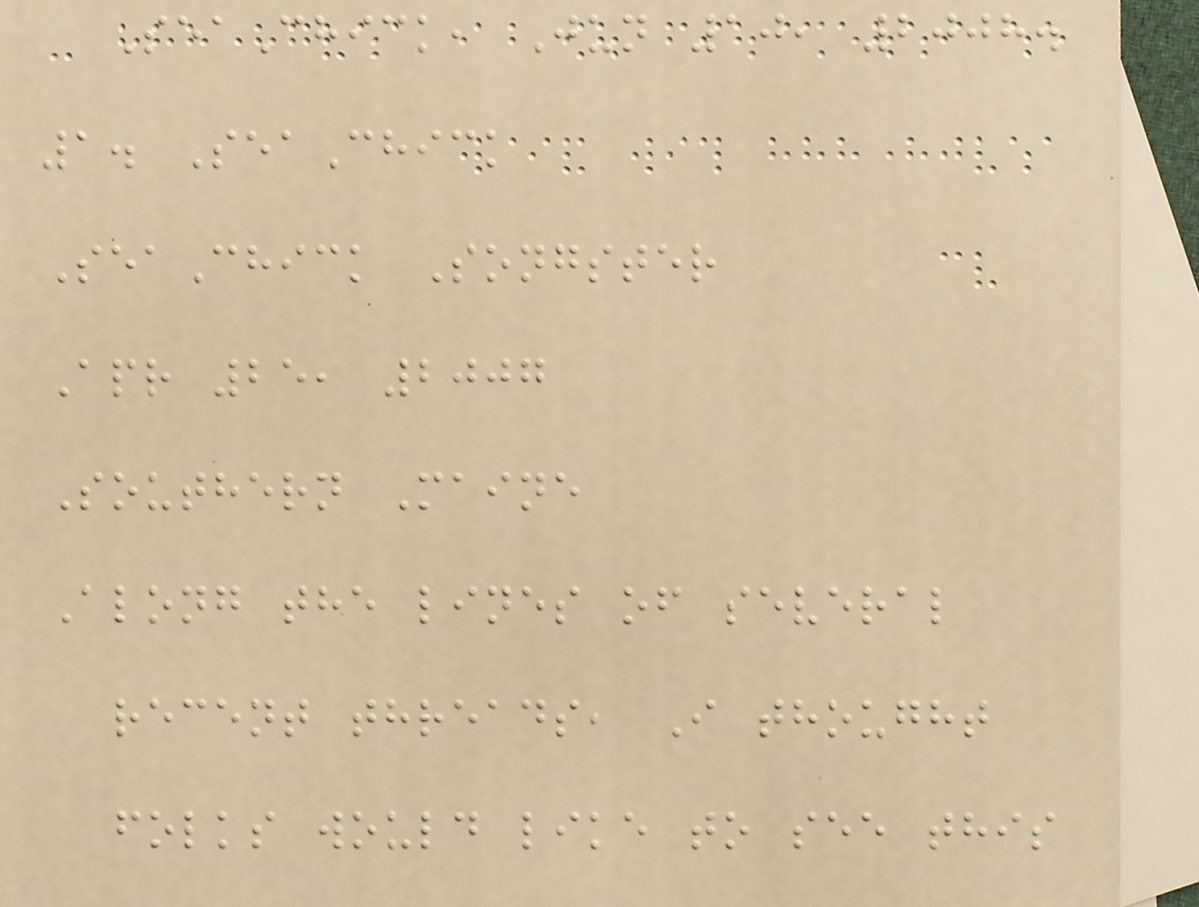SeaChick, Jun 10, 2008.
1. SeaChick
SeaChick Songster
Apr 25, 2007
Southern Maine
Along the lines of several
recent threads, I thought
folks would like to see this
